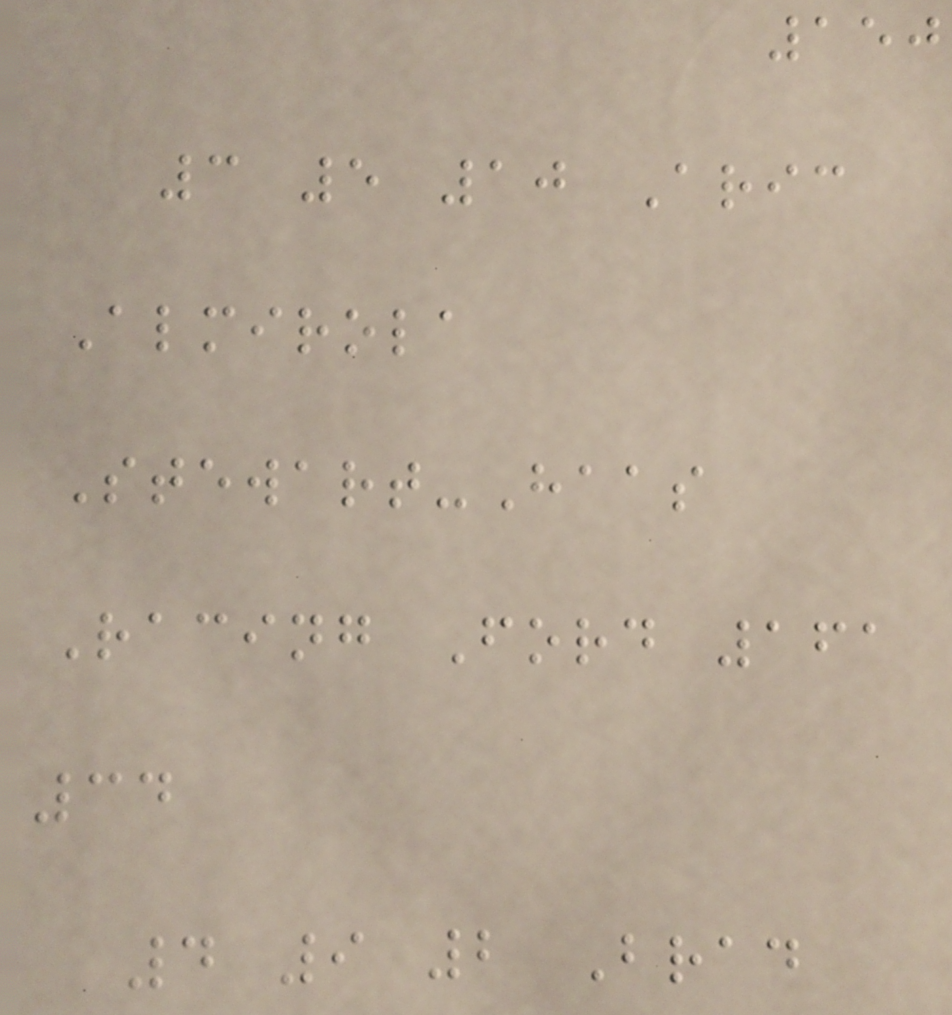150
3 5 10 Aric
Almirola
Stewart-Haas
Racing Ford 161
34
4 9 2 Brad
